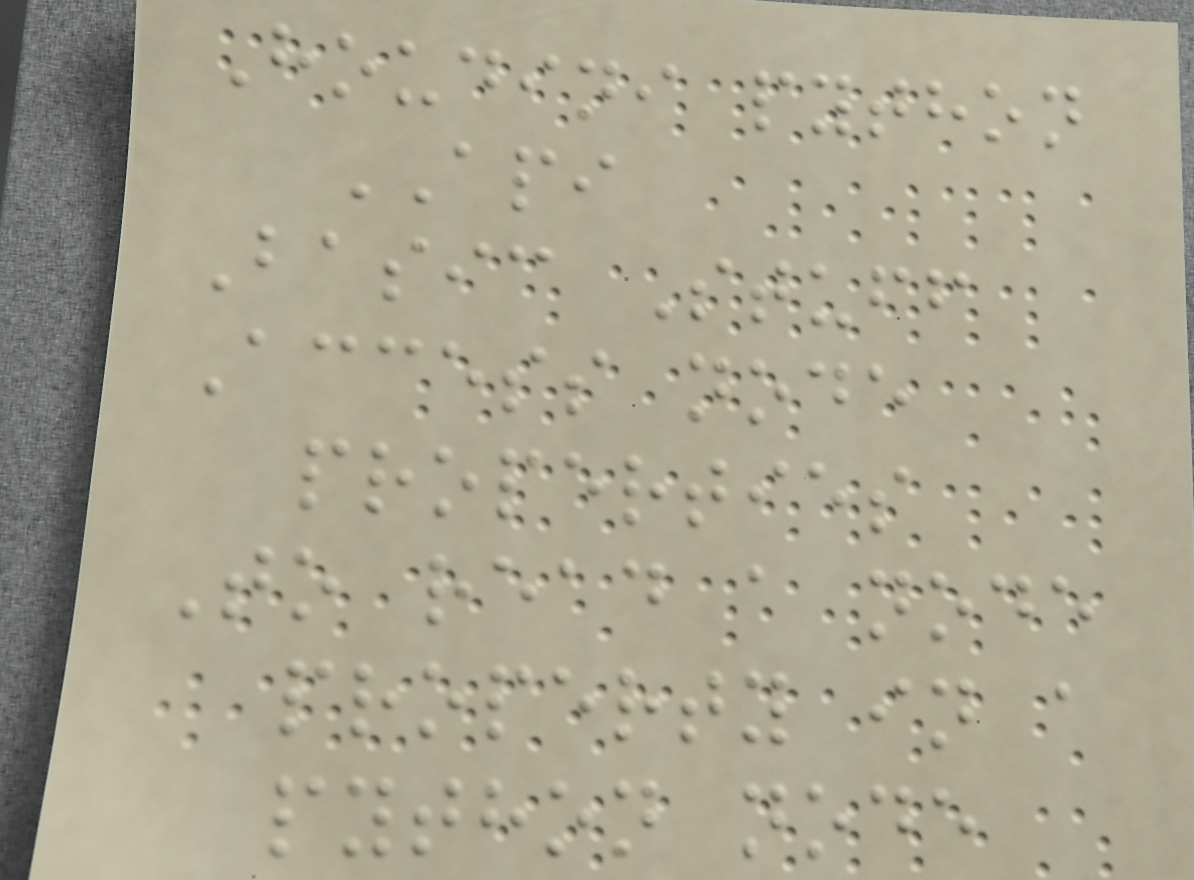Houdini python
API
Basic Stuff
Access node
properties
To read a node
property in a
python node
